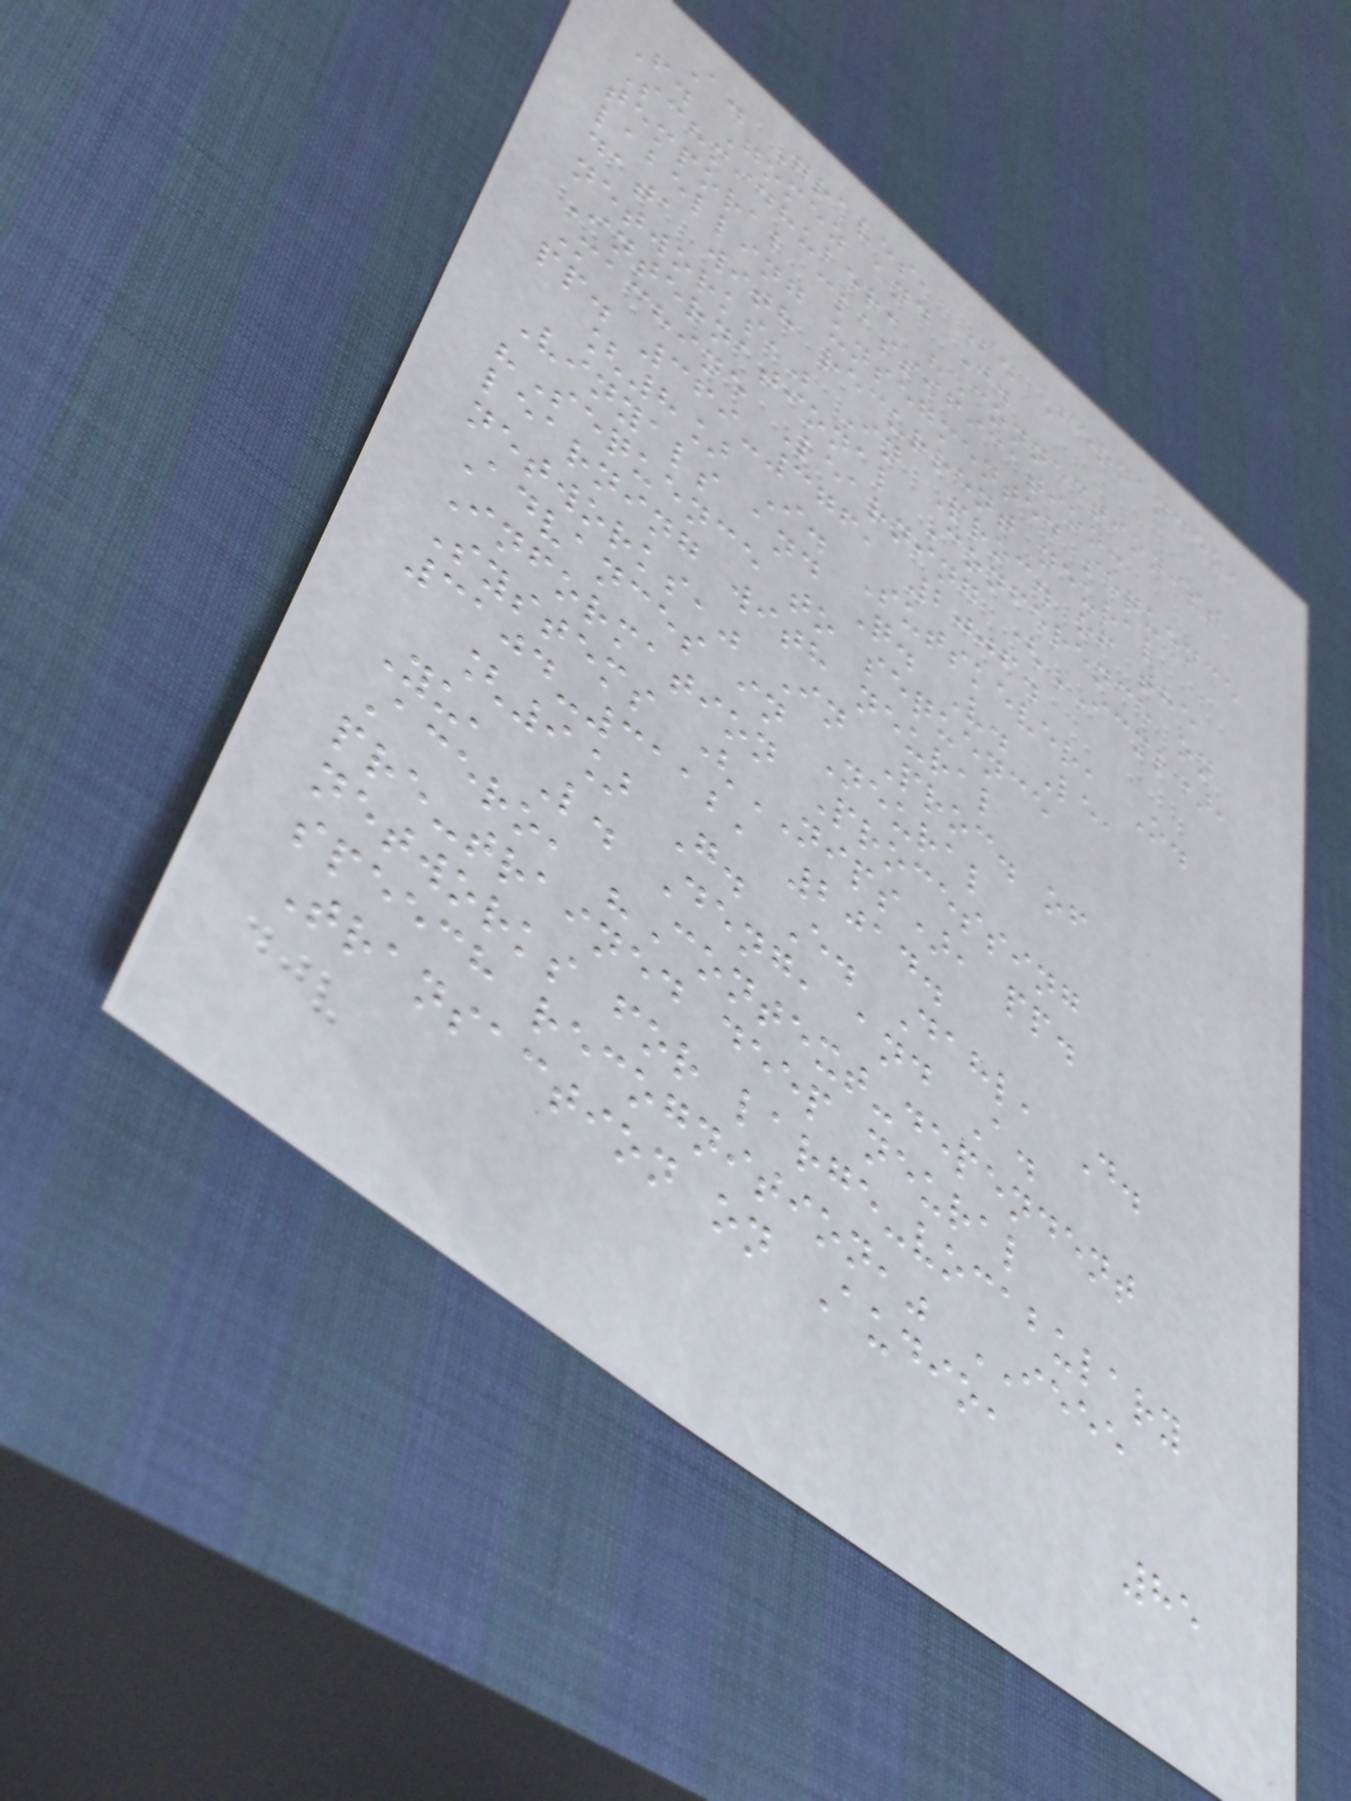A. Graves, S. Fernandez,
F. Gomez and J.
Schmidhuber, "Connectionist
temporal classification:
labelling unsegmented sequence
data with recurrent neural
networks," In Proc. of the
International Conference on
Machine Learning (ICML),
pp. 369-376, 2006.
[8] I. Sutskever, O.
Vinyals and Q. V. Le,
"Sequence to sequence
learning with neural
networks," In Proc. of
Advances in Neural
Information Processing
Systems (NIPS), pp.
3104-3112, 2014.
[9] G. E. Dahl, D.
Yu, L. Deng, and A.
Acero, "Context-dependent
pre-trained deep neural
networks for large-vocabulary
speech recognition," IEEE
Transaction on Audio,
85
